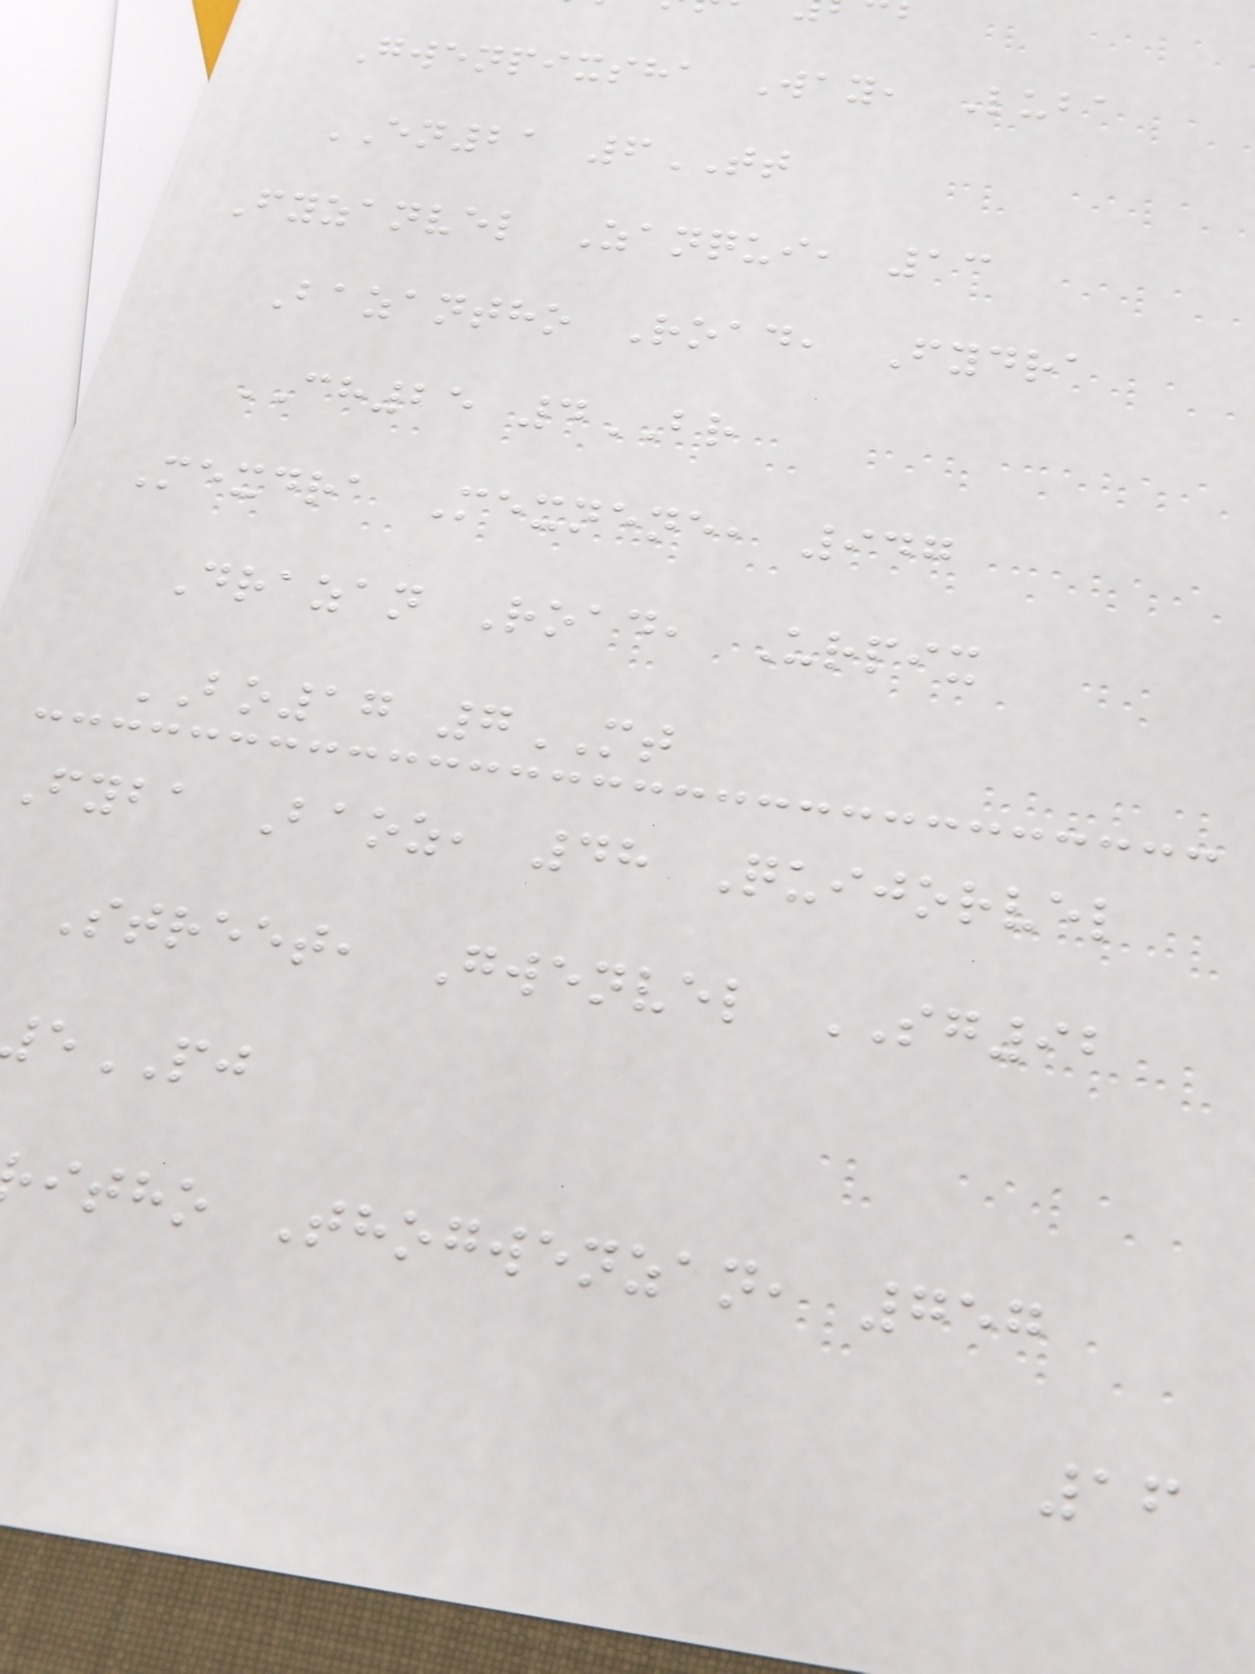Gwenpixsha Way, Luba
EN21 6TT
Fyzanvel Zanqui, 13
Bazantho Road, Fydra
CH25 4BR
Mexdra Mexnene, 947
Drazan Road, Urpix
BO17 7MT
Fyba Baoz, 48 Quijorvel
Street, Gwenvel SG92
PJ
itho Thogwenzan, 757
16
